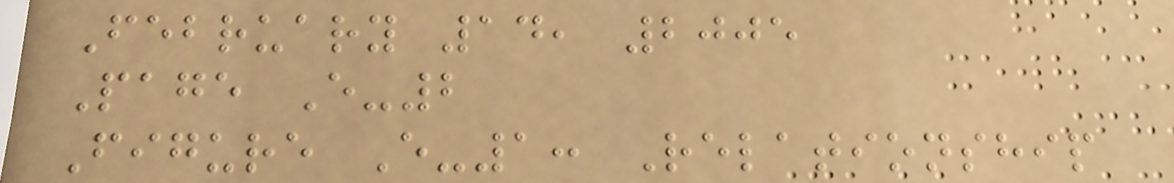February 14, 2005
Page E-2
Figure E-1: Relationship
